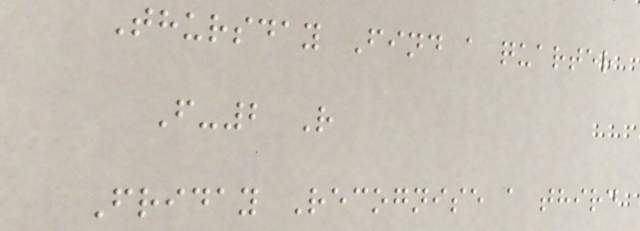Thursday Find a quarter
F-2 R
Friday Recognise a third
